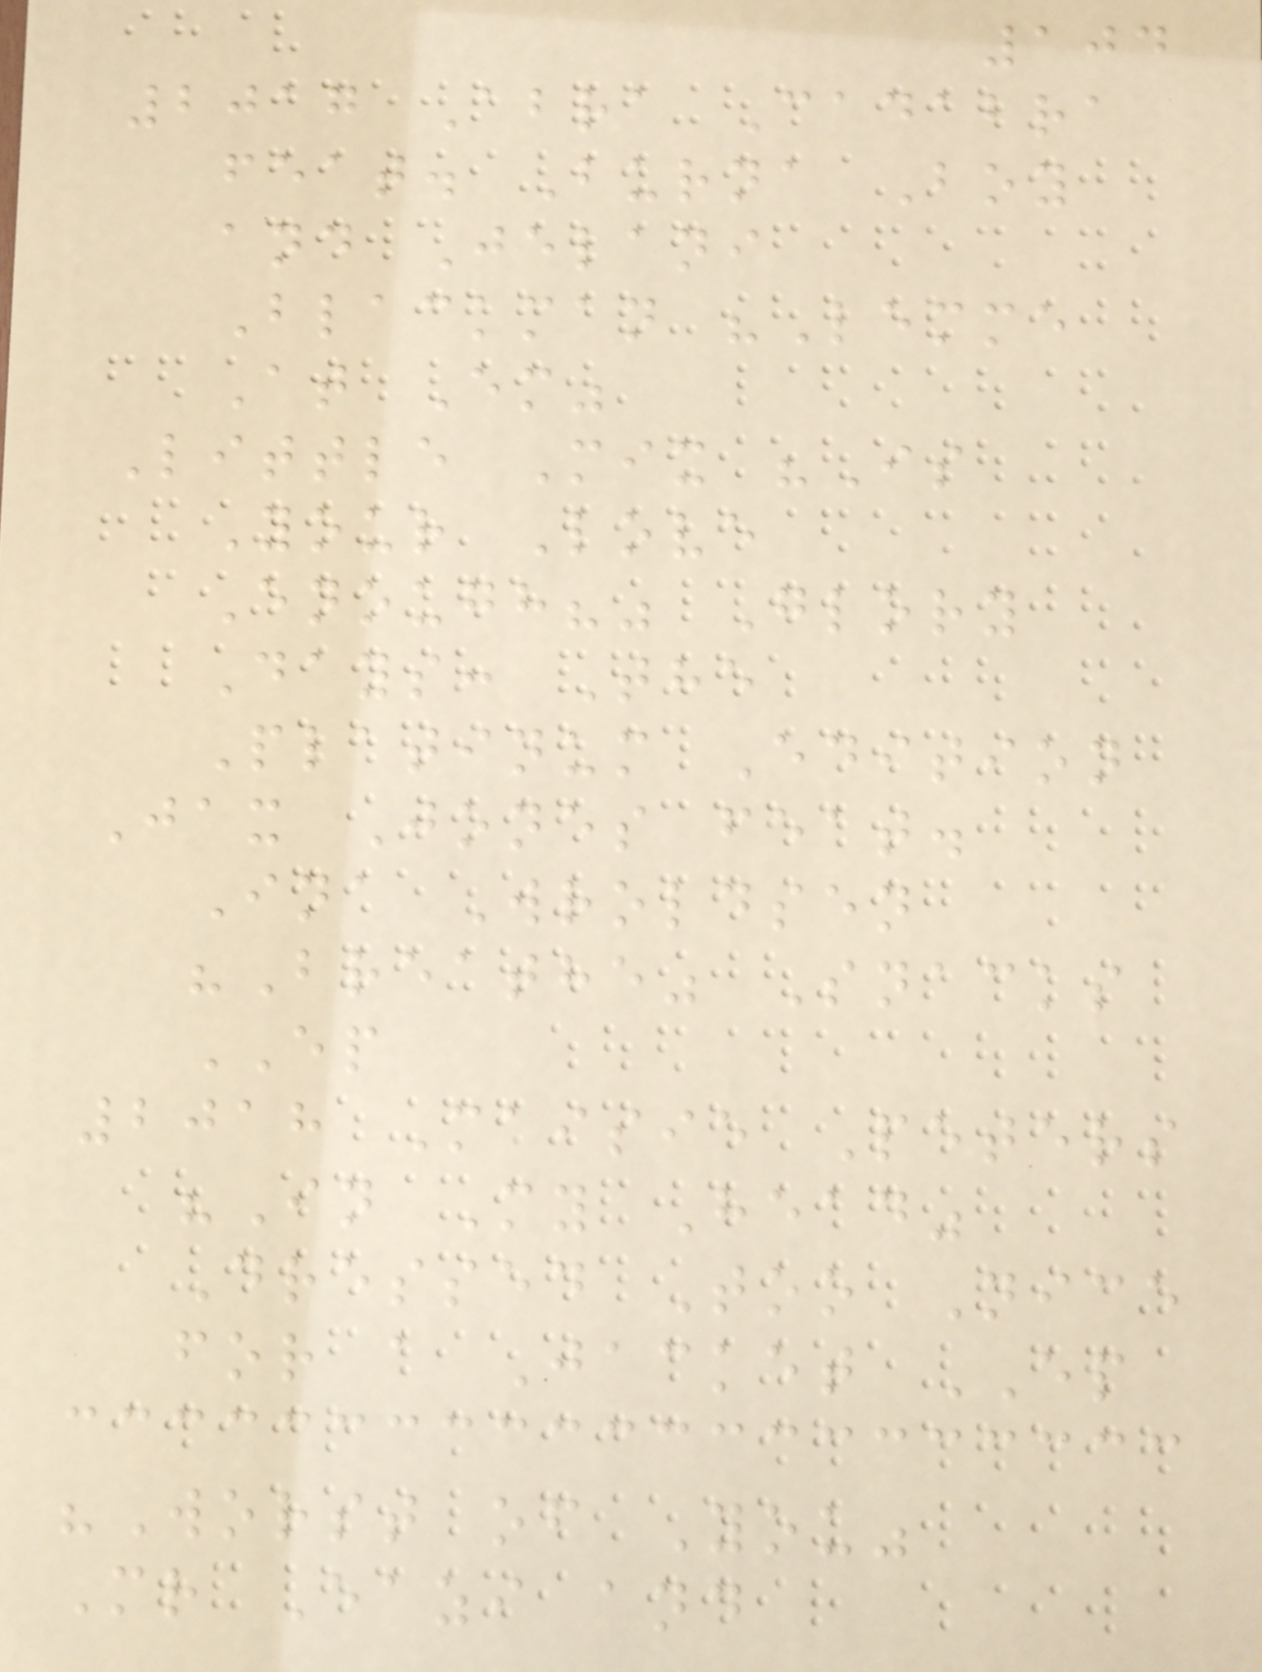104
2017 Abra Cadabra
feat. Burna Boy
and Jelani
Blackman "Lemme
At Em"
Little Mix "Is
Your Love
Enough?" Glory
Days: The
Platinum Edition
Jax Jones feat.
Ina Wroldsen
"Breathe" Snacks
EP
2018 Maisie Peters
"In My Head"
Dressed Too Nice
for a Jacket EP
"Worst of You"
Mr Eazi and
